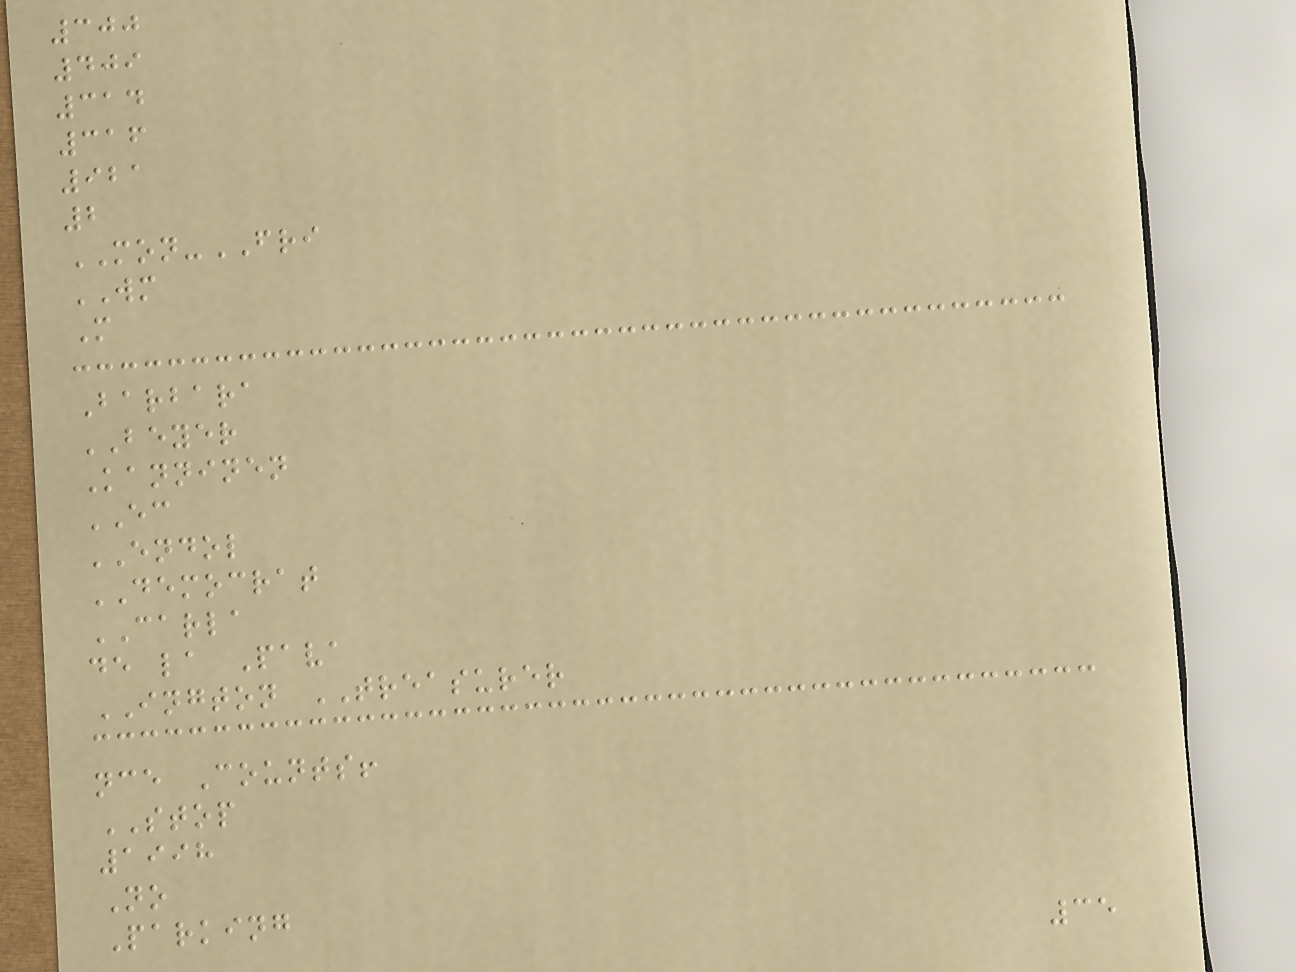300
409
314
316
921
2
MON-FRI
WM
M
Barbara
BEYER
Kanninen
EC
ENDOL
DEMOCRAT
CARLA
de la Pava
INGTON TREASURER
nce Counts!
STOP
1998
No
Parking
35
